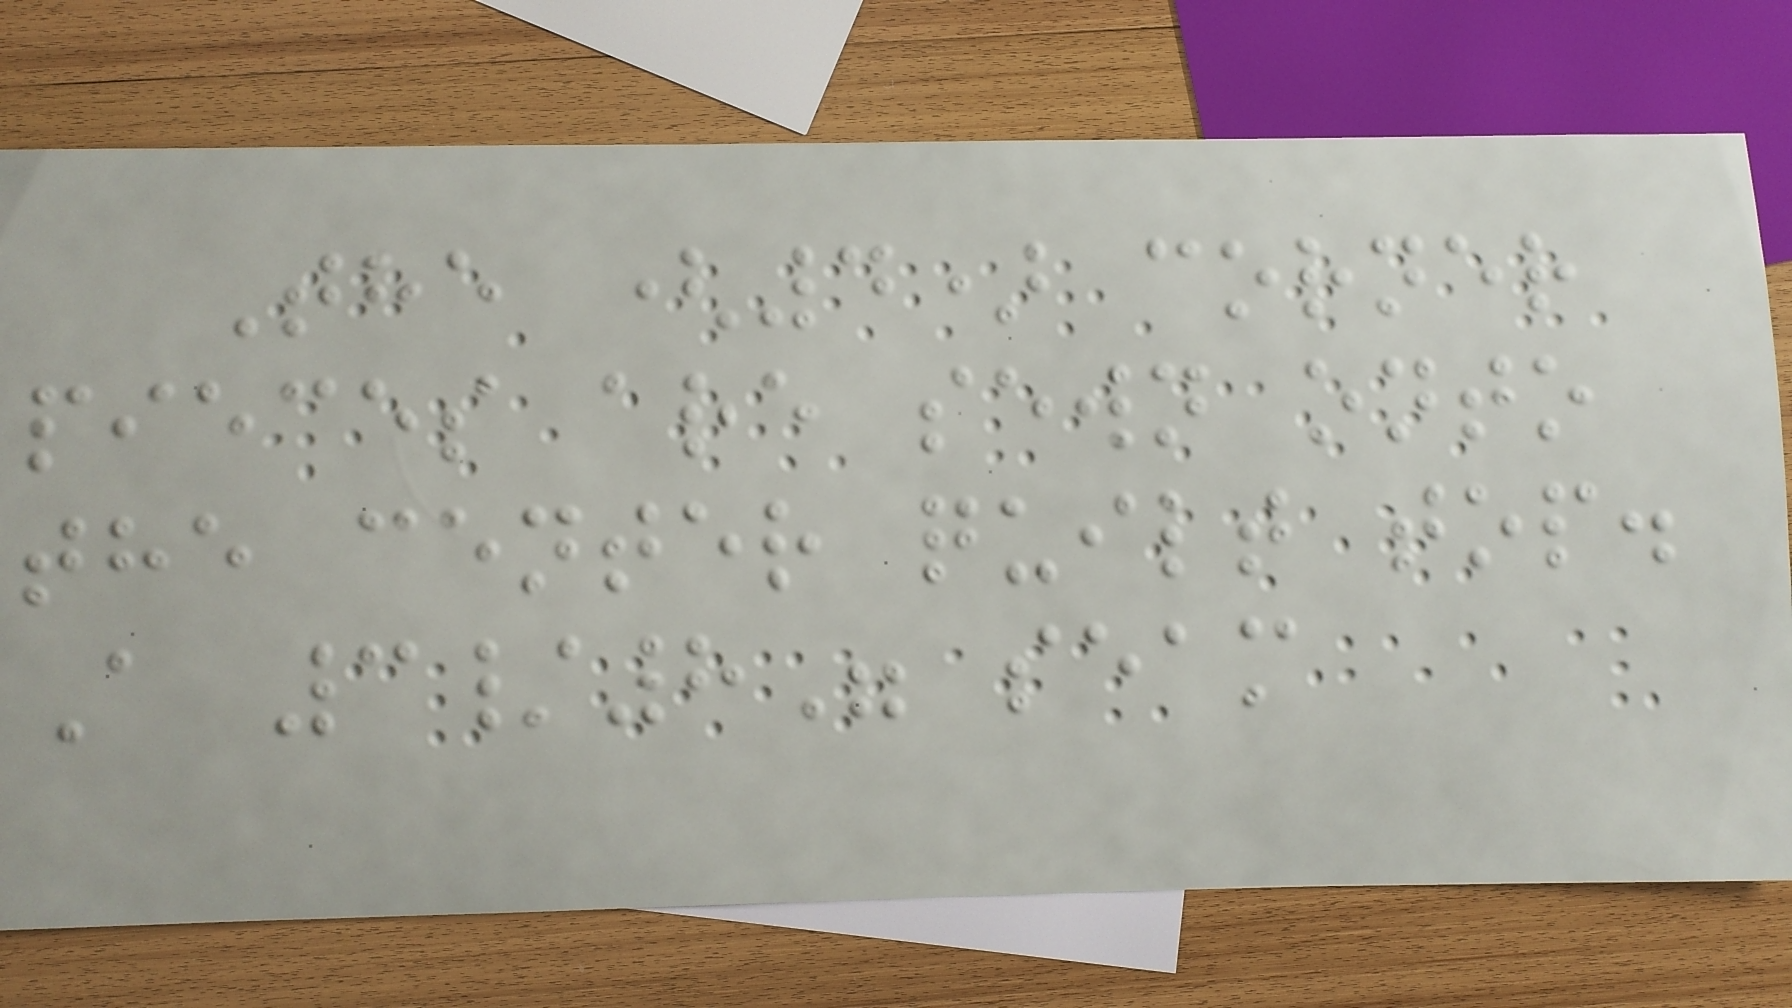The (4) corner
pieces are sewn onto
the center quilt top.
A 3/8" seam
